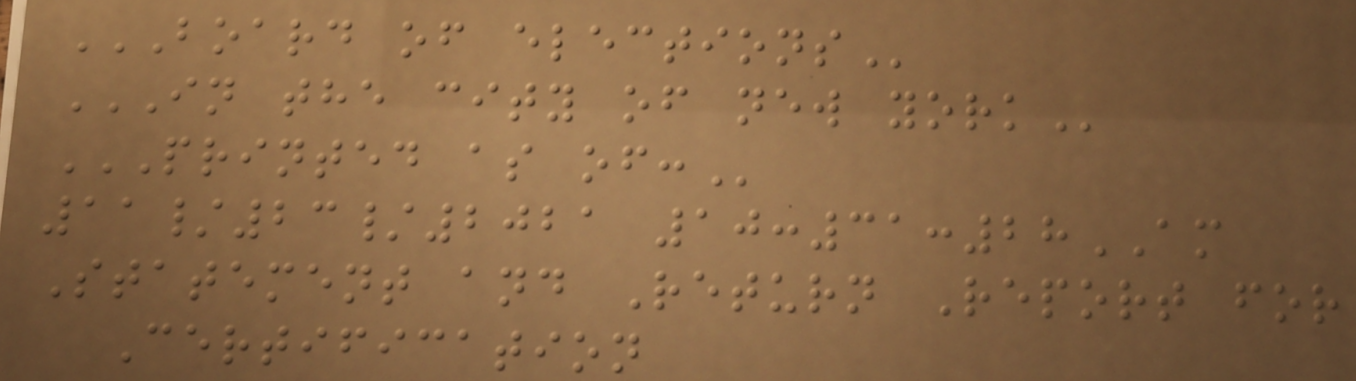BOARD OF ELECTIONS
IN THE CITY OF NEW YORK
PRINTED AS OF:
11/23/2021 10:31:28AM
Statement and Return Report for
Certification
